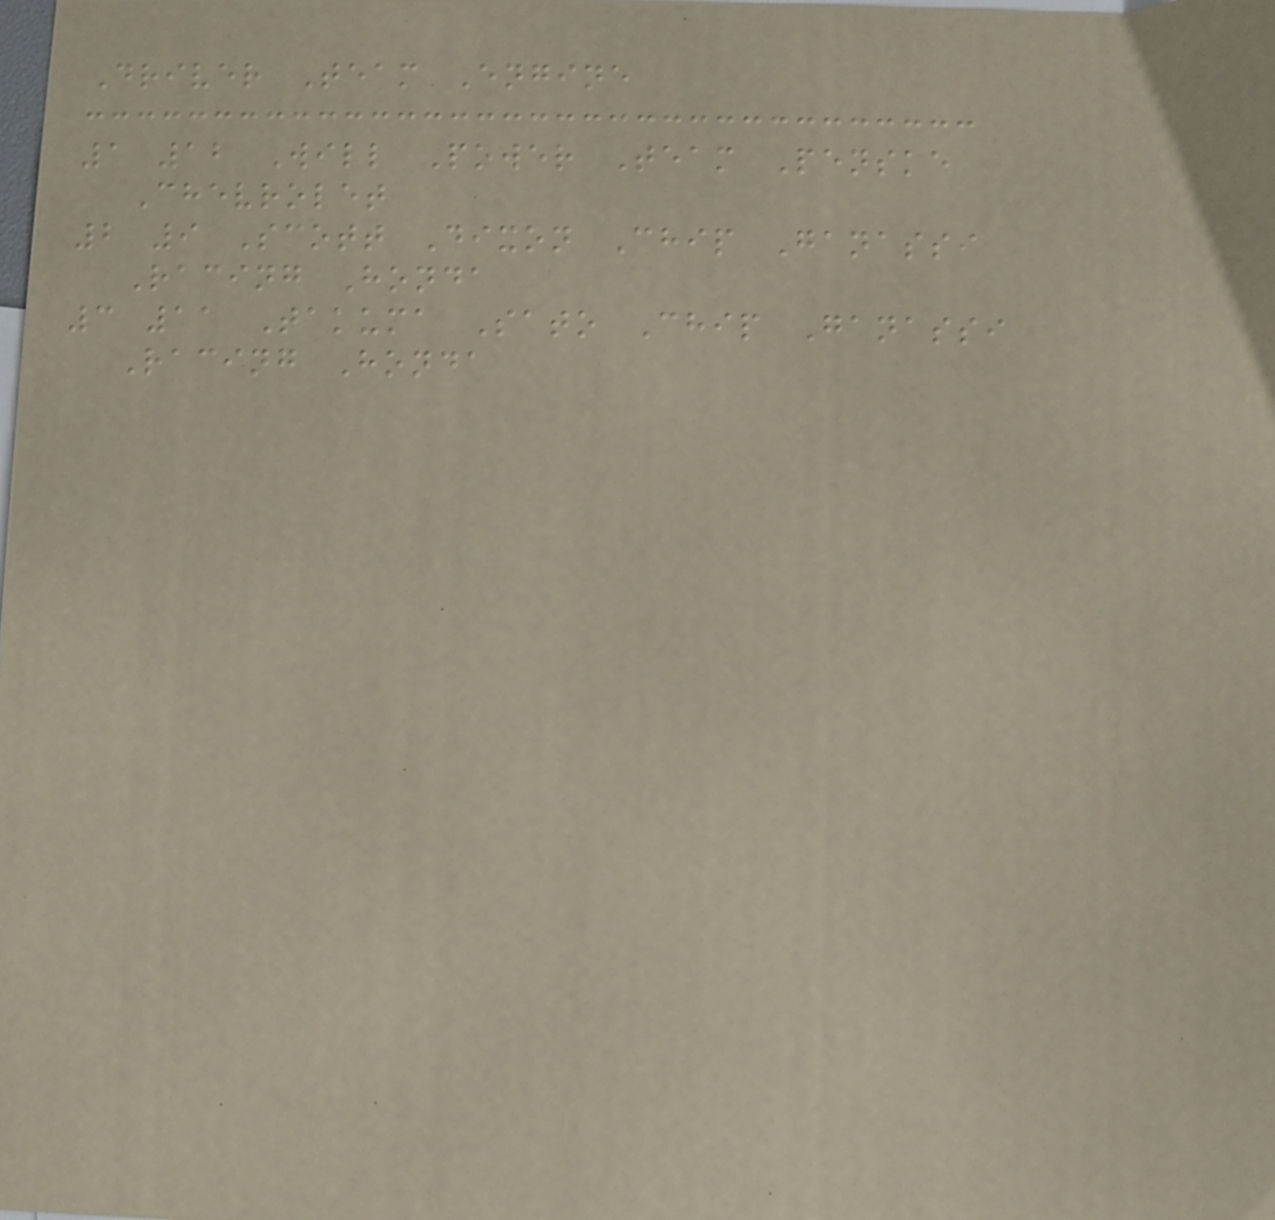Driver Team Engine
1 12 Will Power Team Penske
Chevrolet
2 9 Scott Dixon Chip Ganassi
Racing Honda
3 11 Takuma Sato Chip Ganassi
Racing Honda
